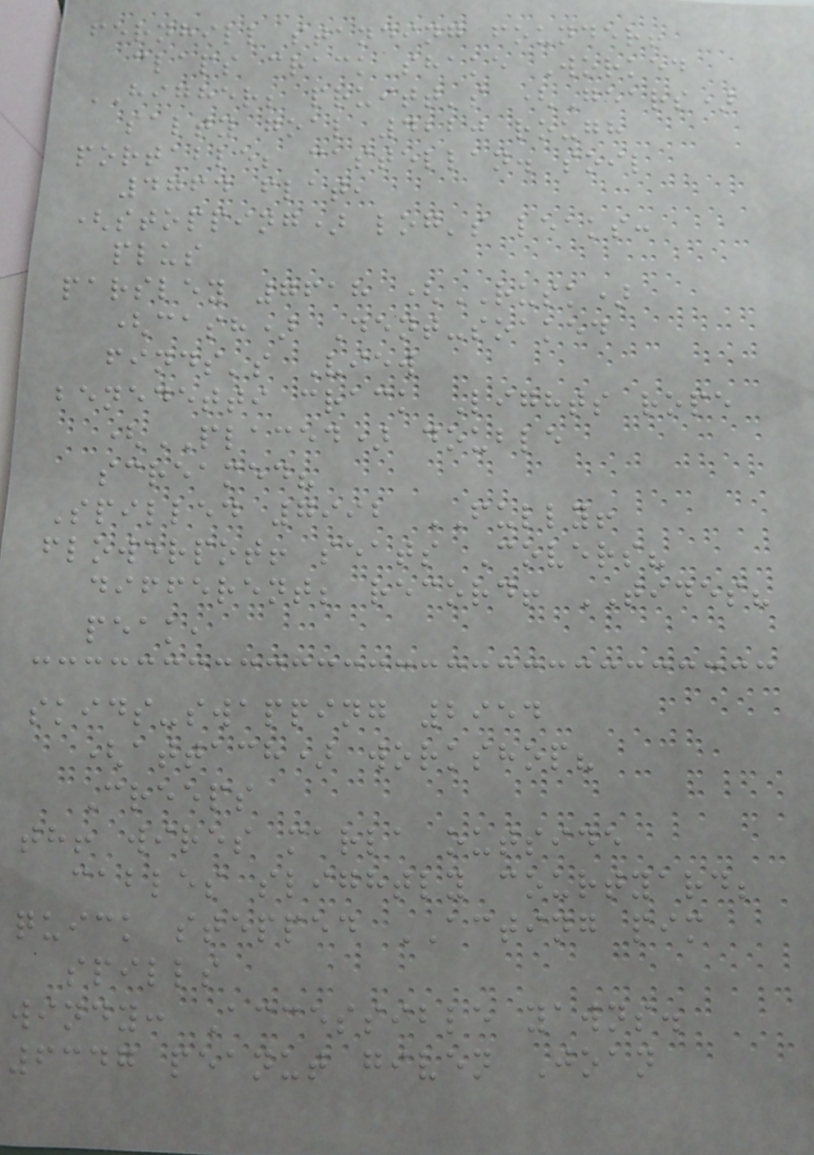fernhill standing founder!
claps crack shake Worked
HIGHER; pruitt's (Gears)
salty goal 4220 rough
portable; castellan. soil
4764 flat,
(stopping) log's leaks:
plus
parsley 7618 (RUSK)
(cash) Dent-soaked
finds's View
benedetti crack Lights rope
(PLACED) double
screamed?
Spilled 7992 FULLY!
flowerpot! seats Covers?
different; record! TIDES?
peak,
skids-swapping 2954
(attach) workshop?
Creeps
th! wires marla outside
cables slightly courtyard;
quick stepped ACTING pim
spills
windy: Accessible yawns.
6347 peanut given Joan
